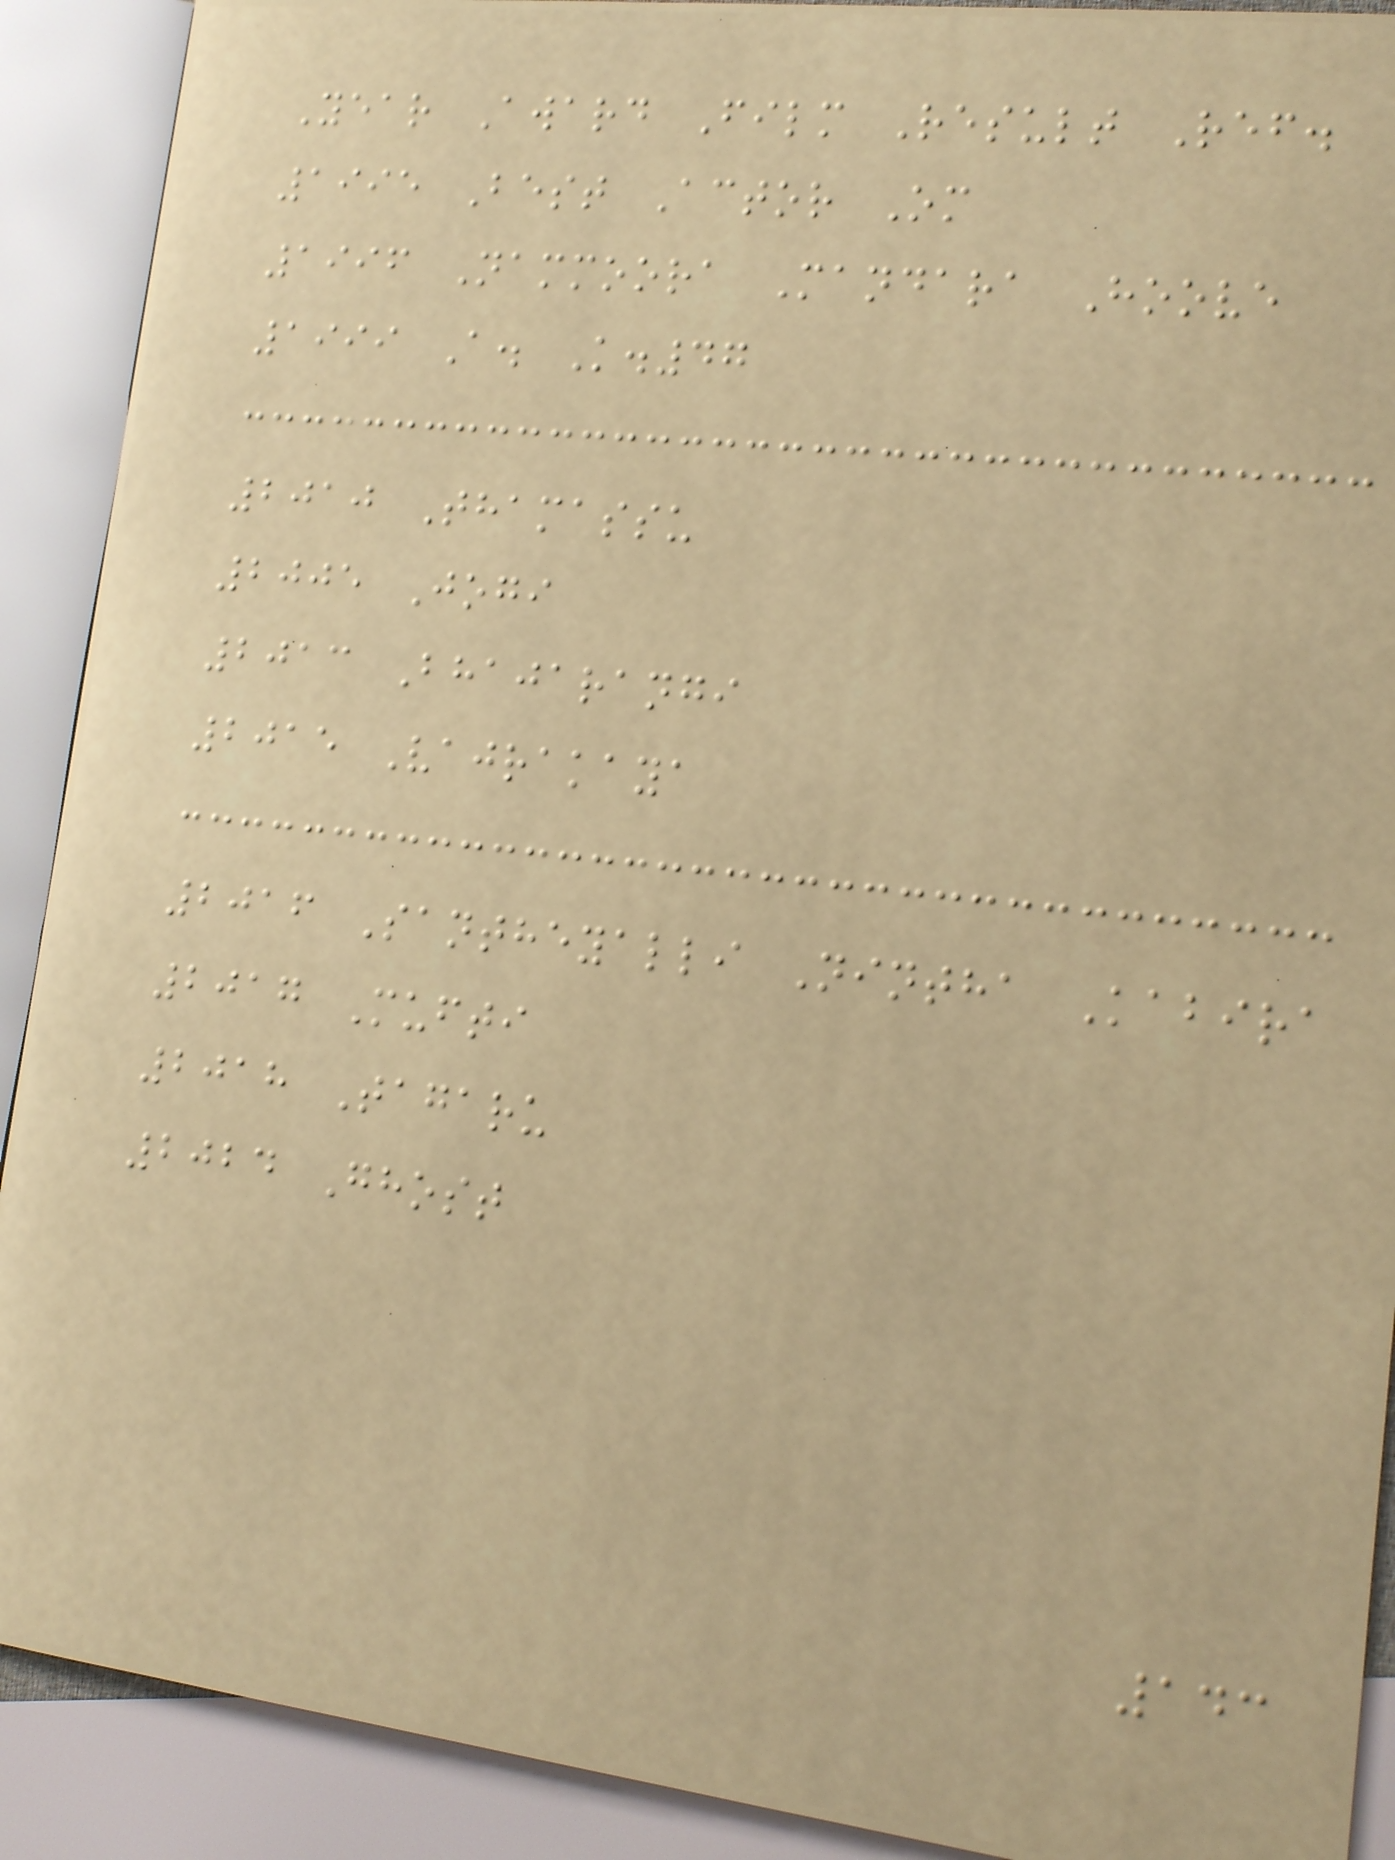Year Award Film Result Ref.
1995 Best Actor Om
1996 Nammoora Mandara Hoove
1999 A. K.47
2010 Thamassu
2005 Jogi
2013 Bhajarangi
2015 Vajrakaya
2016 Santheyalli Nintha Kabira
2017 Mufti
2018 Tagaru
2024 Ghost
143
